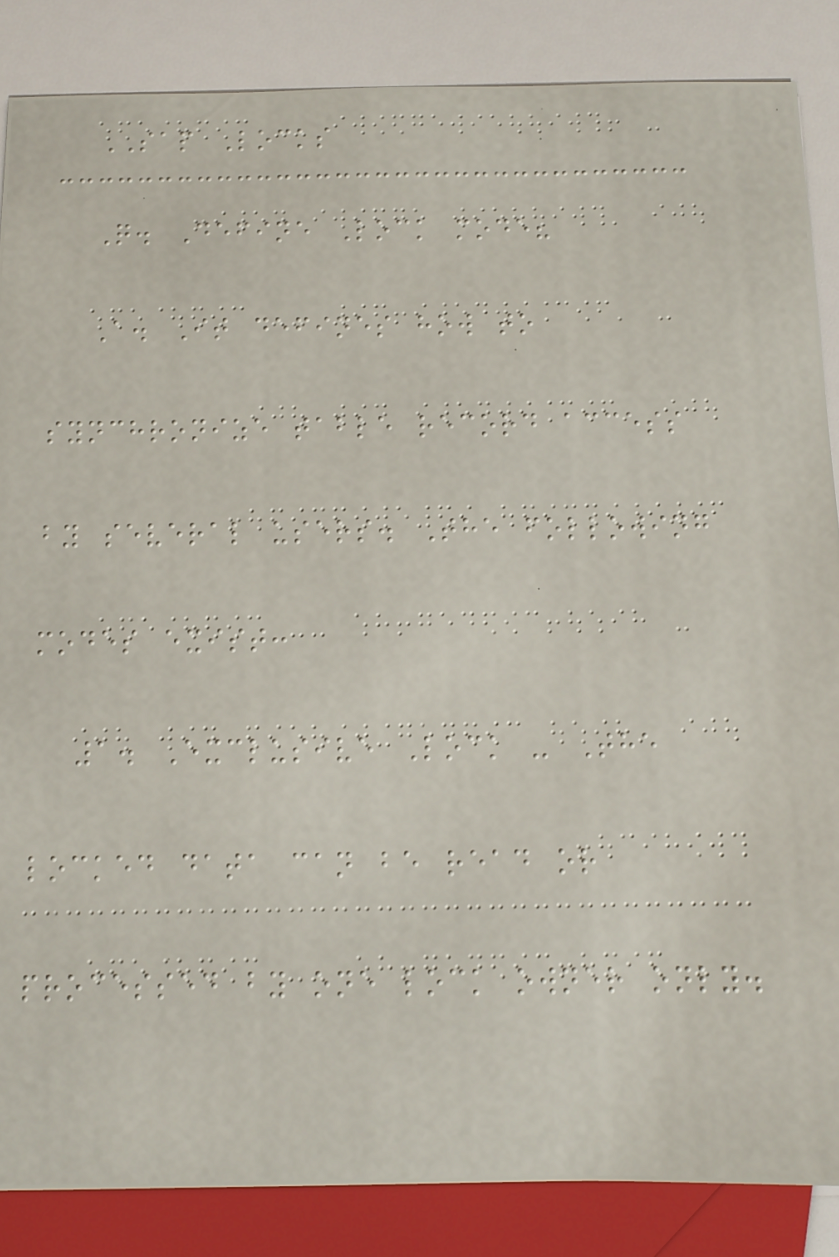SAP Locks
Q. Define Lock mode?
A. It defines how to
synchronize table record access
by several users. The following
modes exist:
1. Exclusive Lock - The
locked data can be read or
processed by one lock owner only.
